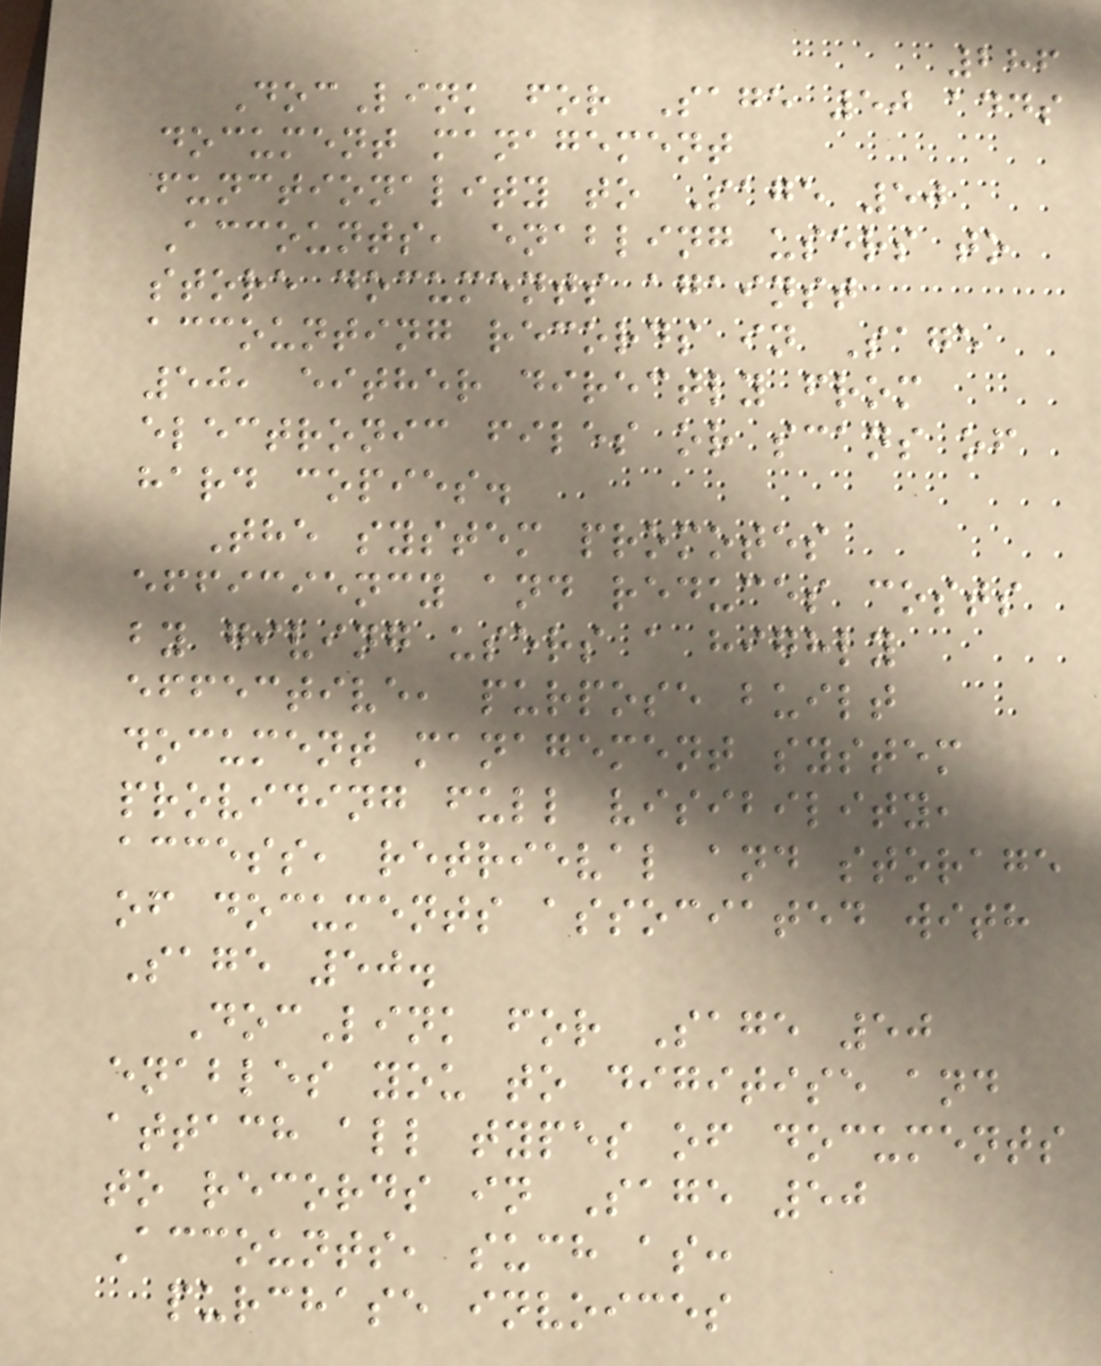286
DocLink for Sage 50 adds
document management
functionality to Sage 50
Accounts, enabling users to
store documents against
accounting records in Sage
50, either directly from
electronic files or scans of
hard copies.
The system promotes
efficiency and reduces costs
by giving users a highly
effective, purpose built
document management system
providing full visibility,
access, retrieval and storage
of documents associated with
Sage 50.
DocLink for Sage 50
enables you to digitise and
attach all types of documents
to records in Sage 50
Accounts, such as:
purchase invoices
